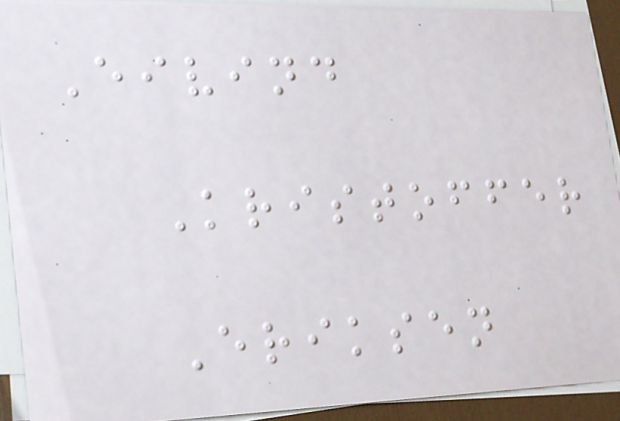Eivind
Kristoffer
Eriksen
